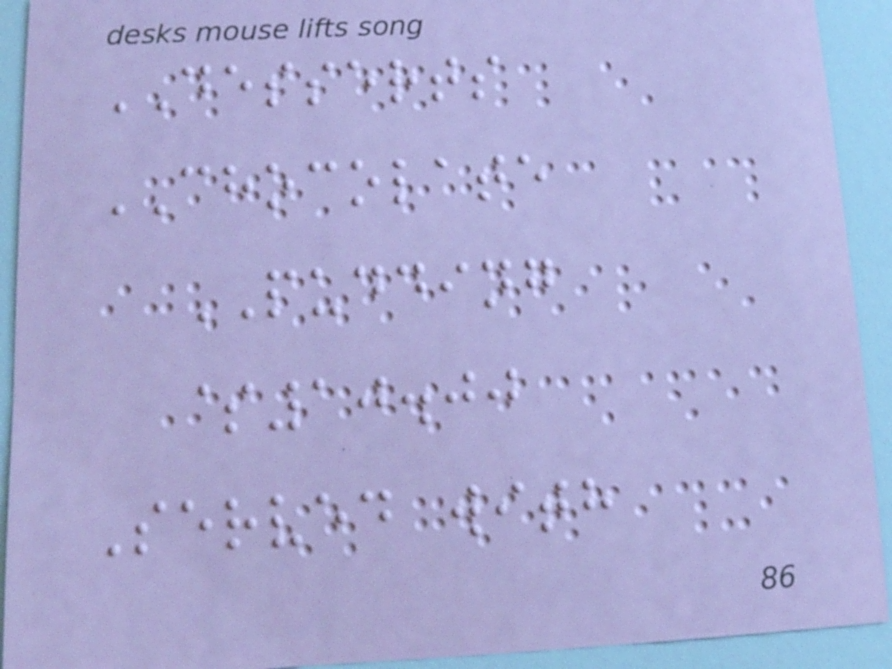DESSERTS
CHOCOLATE
PUDDING
$10.00
Served with
